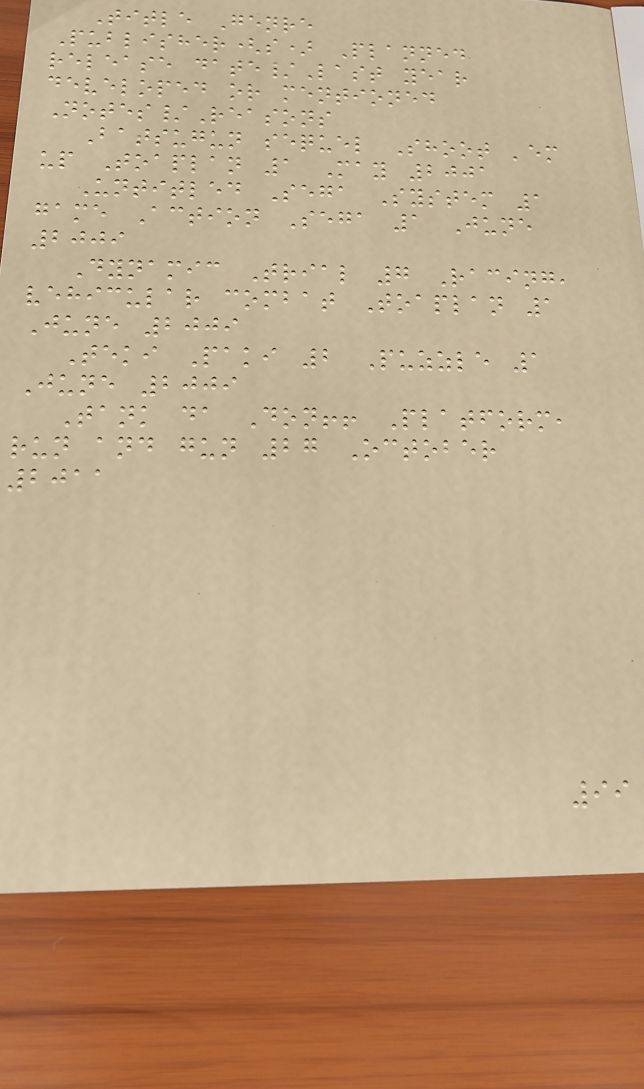Title Genre
Publisher(s) Planned
release date/Last year
developed or mentioned
Notes/Reasons
Batsugun sequel Shoot 'em
up Toaplan 1 May 2001
Untitled Sega System 1
game Action Sega 1 June
2009
Dynamic Trial 7 Racing,
vehicular combat Toaplan 1
June 2009
Teki Paki 2 Puzzle 1
June 2009
Tank da Don!! Platform,
run and gun 27 October
2011
99
